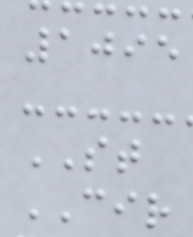1095
ST
CIR
